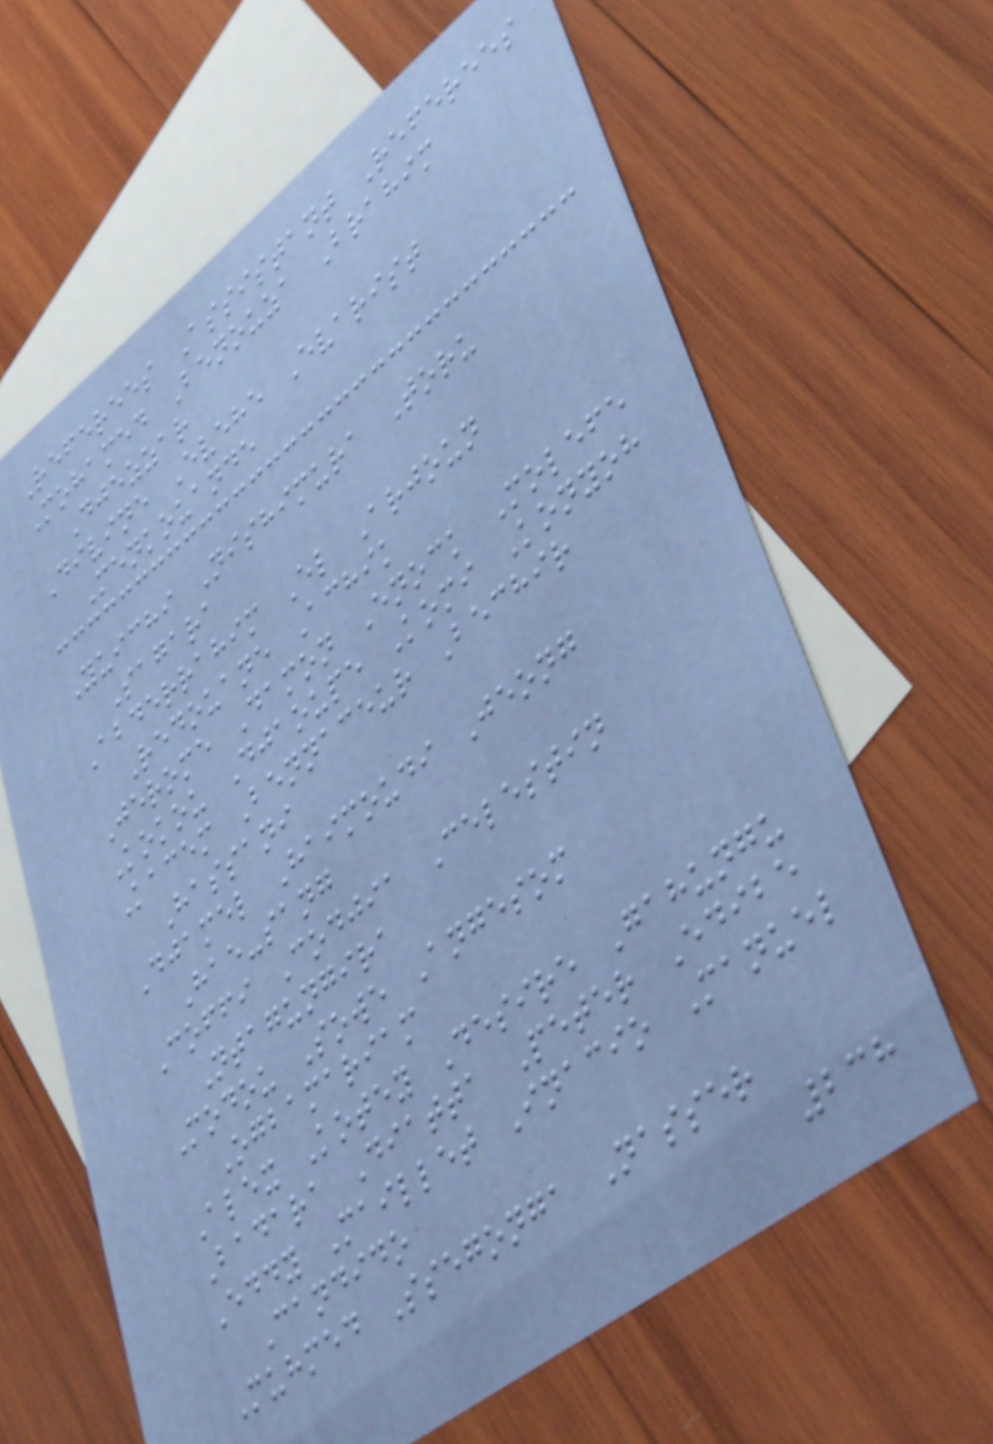Referees Assistant Referees
Mohamed Benouza Brahim
Djezzar
Divine Evehe Evarist
Menkouande
Yuichi Nishimura Toru
Sagara
Abderrahim El Arjoun
Redouane Achik
Jerome Damon Enock Molefe
Kokou Djaoupe Komi Konyoh
Kacem Bennaceur Bechir
Hassani
Djamel Haimoudi Jeong
Hae-sang
Coffi Codjia Celestin
Ntagungira
Modou Sowe Angesom
Ogbamariam
Alex Kotey Desire Gahungu
Badara Diatta Peter Edibe
Eddy Maillet Inacio Manuel
Candido
Muhmed Ssegonga Nasser
238
